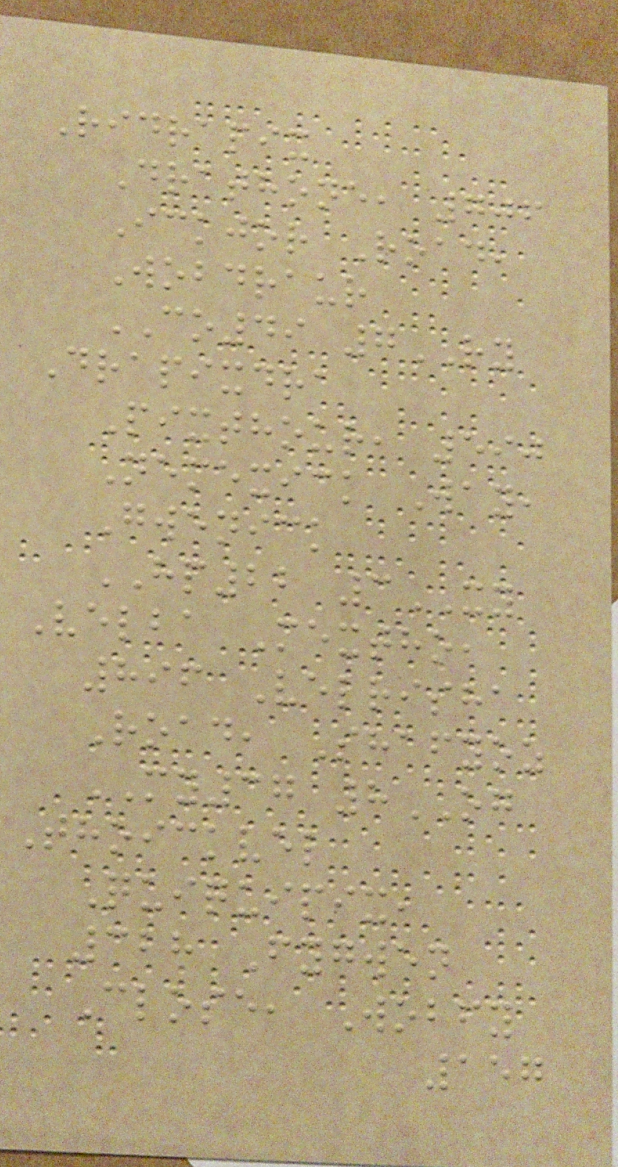Ridrapix
Drathone, 706
Ickjor Road,
Wobdraur
CO49 7RY
Drapixdra
Pixthour, 590
Nemexick Way,
Gwenick
HP22 3XY
Velba Mextho,
896 Velrisha
Road, Shafyoz
MY37 8OG
Thoickvel
Quiquipix,
328 Fygwen
Close, Wobfy
157
